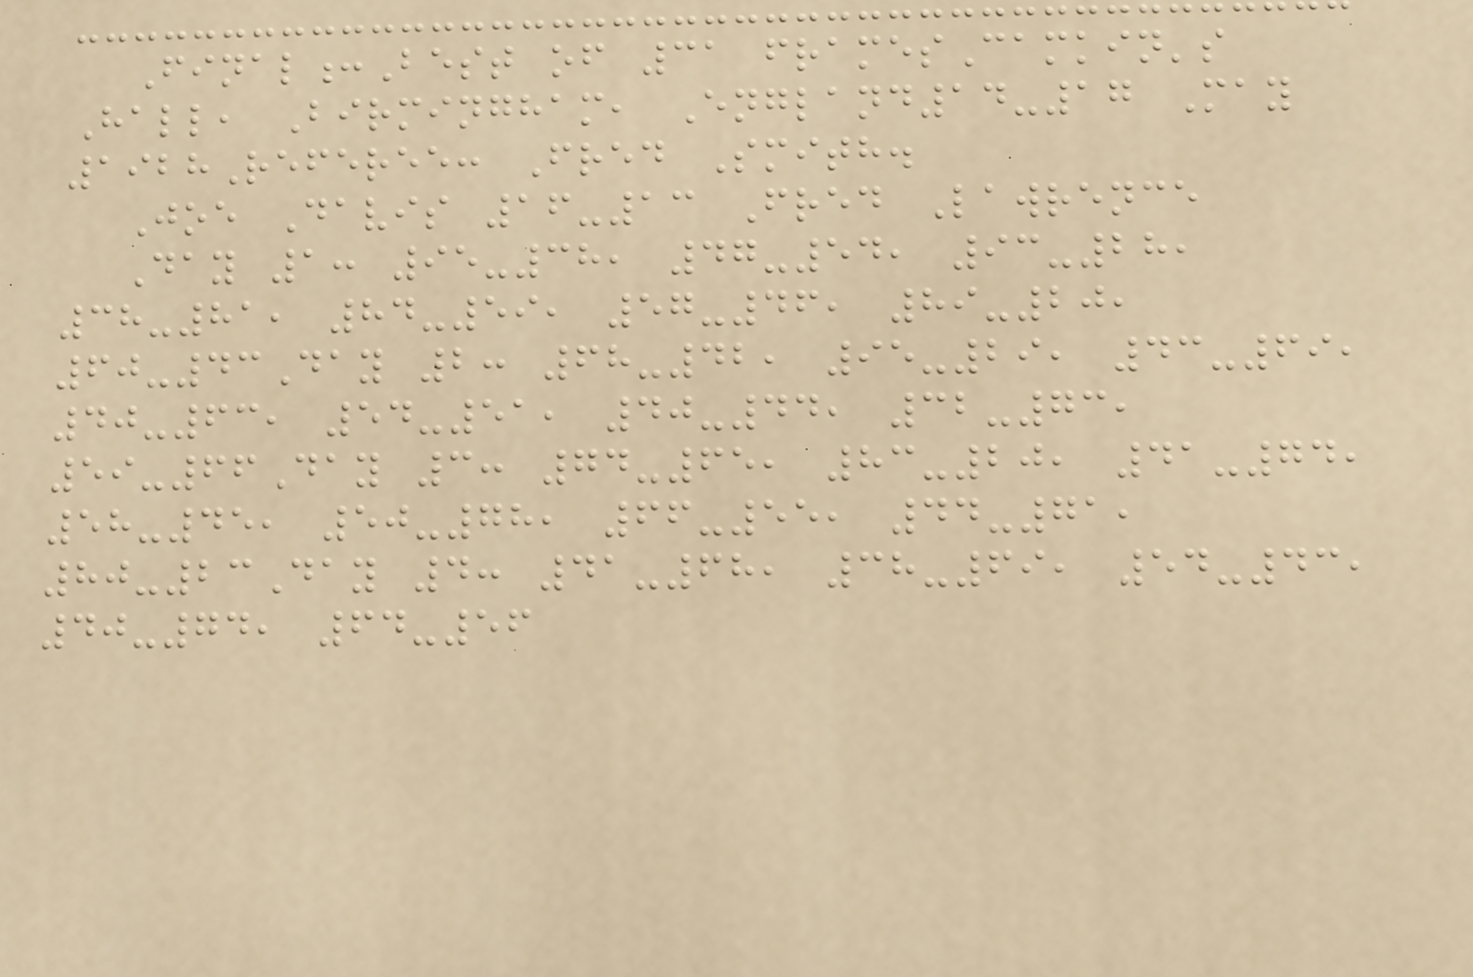Final:Best of 31 framesCamkin's
Hall, Birmingham, England14-17 May
1928Referee: Fred Smith.
Joe Davis 16-13 Fred Lawrence
Day 1: 95-38, 47-54, 93-28,
38-81, 84-59, 57-46, 89-20,
60-43Day 2: 68-42, 95-29, 43-69,
40-63, 54-51, 40-44, 32-73,
59-66Day 3: 74-65, 83-20, 41-74,
58-45, 50-78, 66-55, 44-71,
80-23Day 4: 41-68, 38-69, 54-43,
40-74, 64-56
